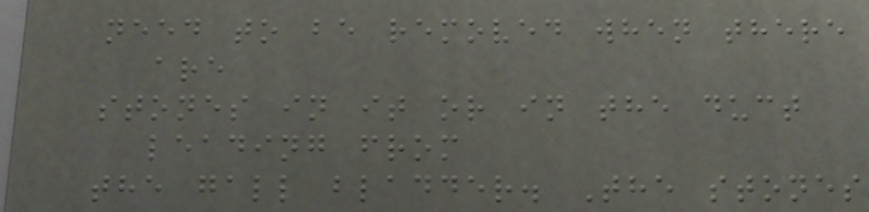need to be removed when there
are
stones in it or in the duct
leading from
the gall bladder. The stones
